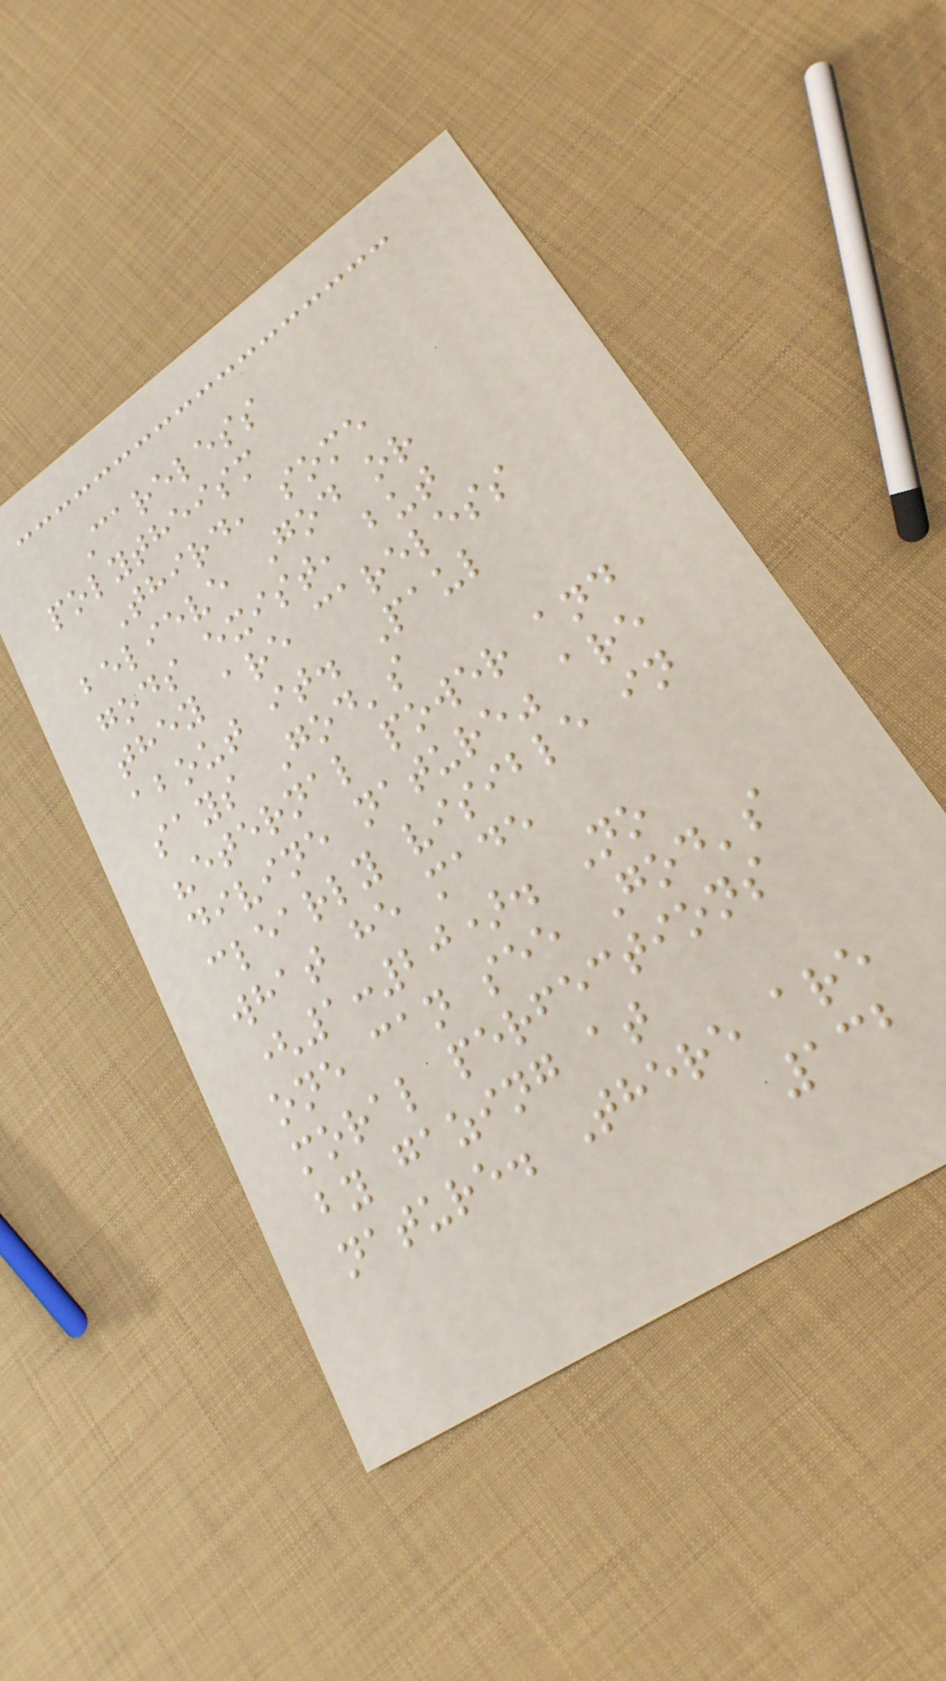Careless
polytheism
Third, some
believe God or
gods exist, but
they are careless
about it. Paul
says God's
"eternal power and
divine nature" are
clearly visible in
what he made
(1:20). No
one can see God's
moral perfections
by gazing at
nature. There are
132
